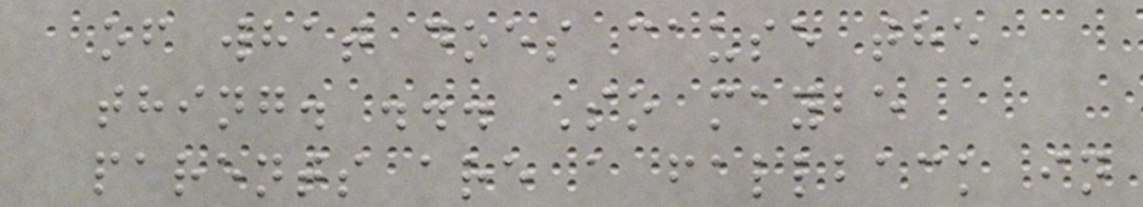of what does cause the
thing. ... So maybe
parents are a fallback in
